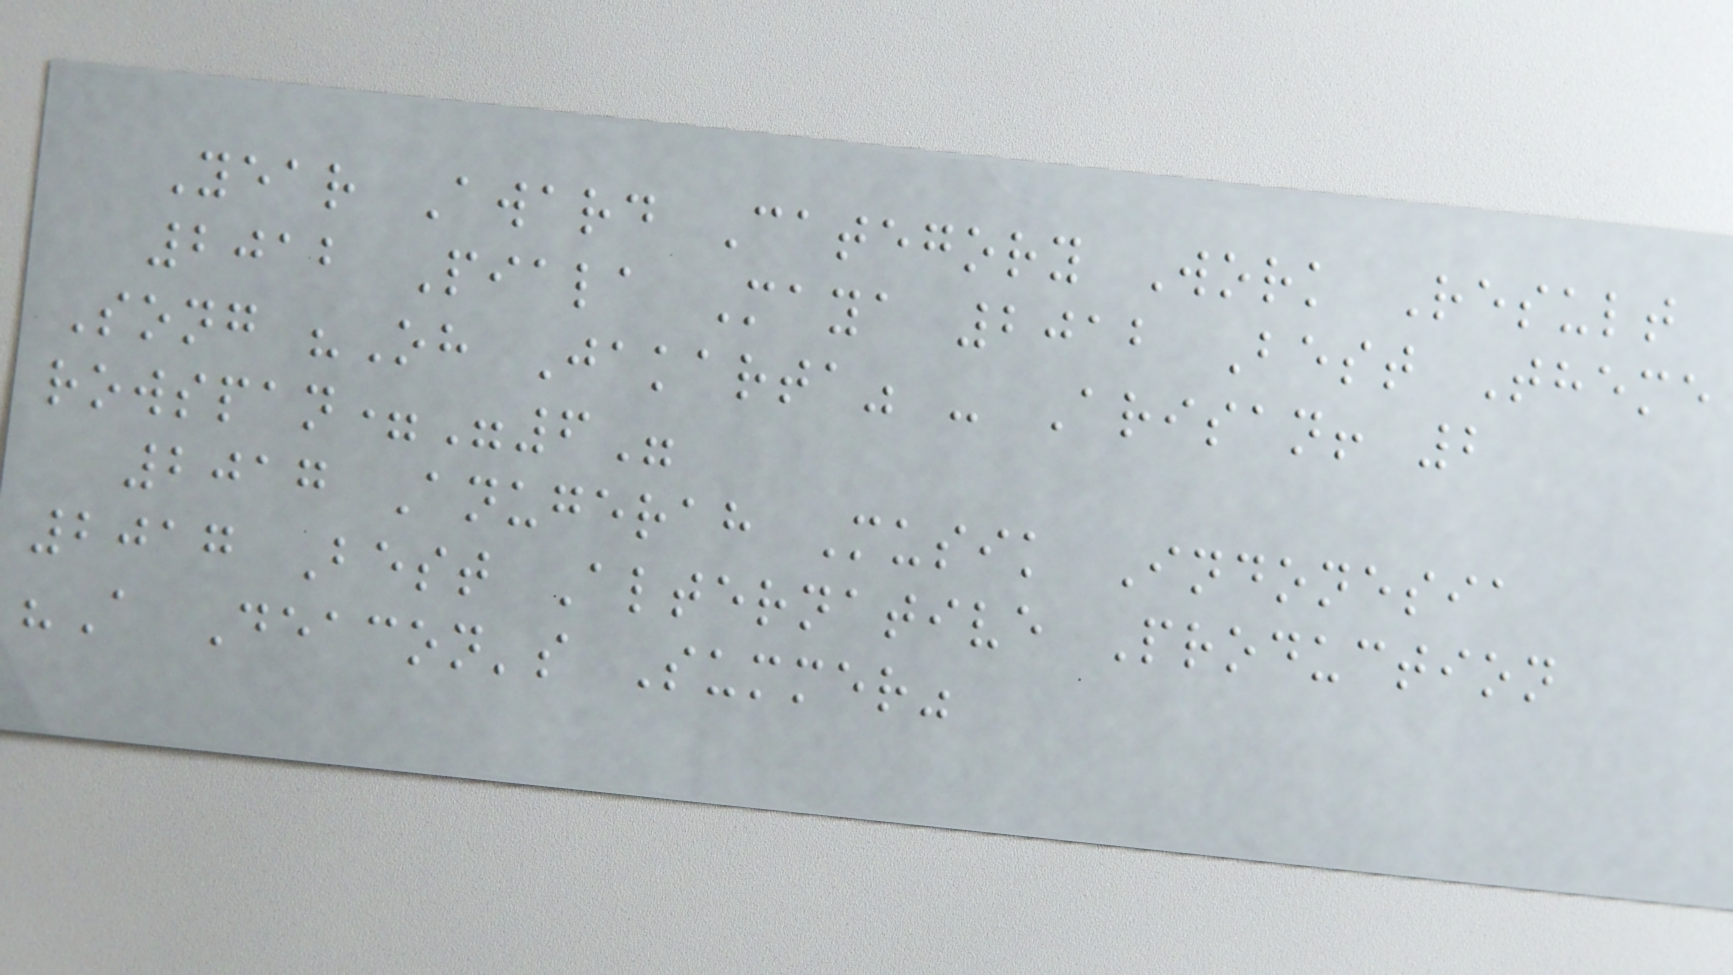Year Award Category Work Result
2012 Piala Maya 2012 Best Theme
Song "Oh Jakarta" - Arisan! 2
rowspan="6"
2017 Anugerah Musik Indonesia
2017 Best Alternative Production
"A Deacon's Summer"
